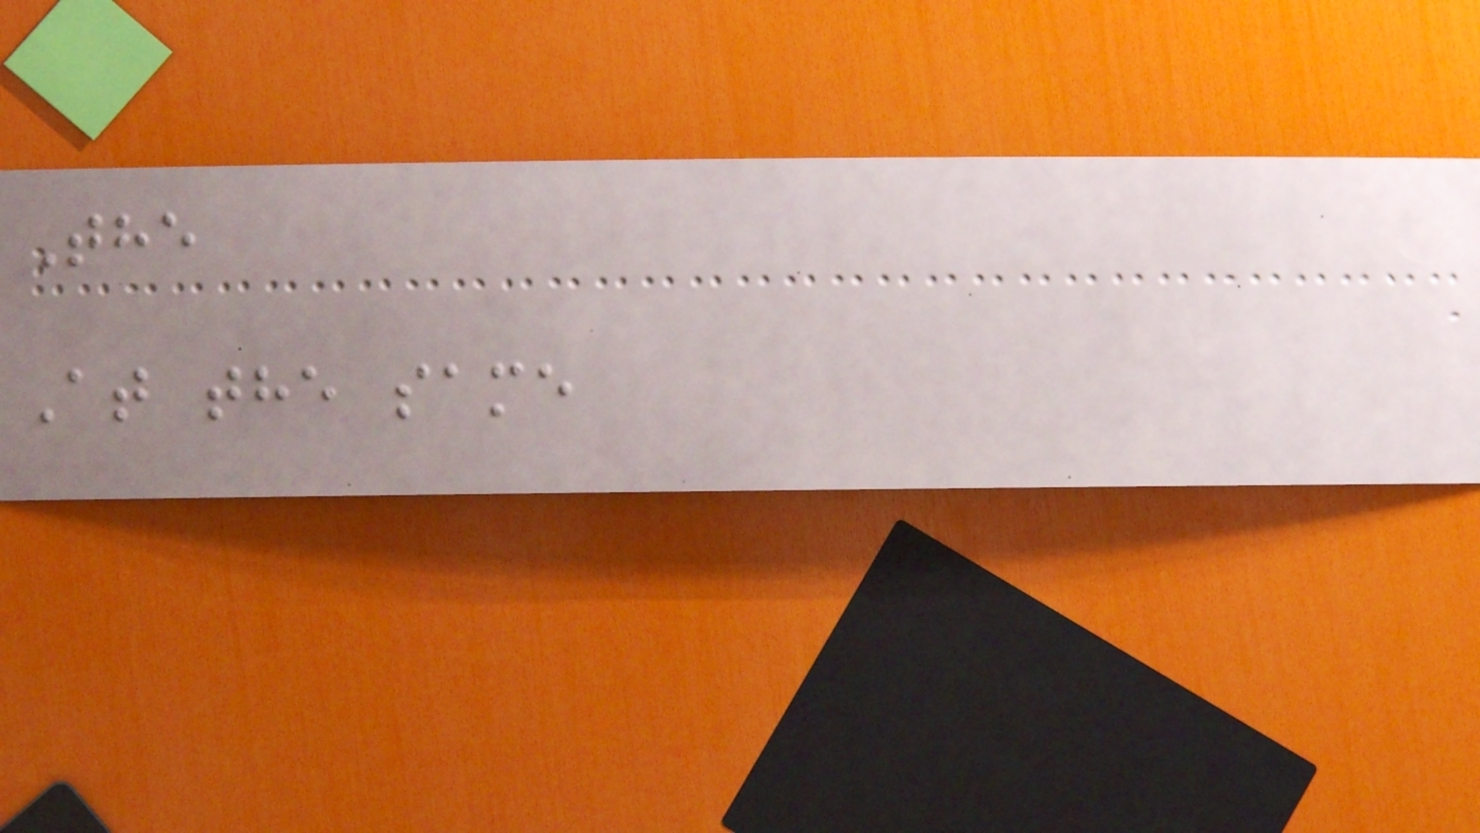The
At the same
